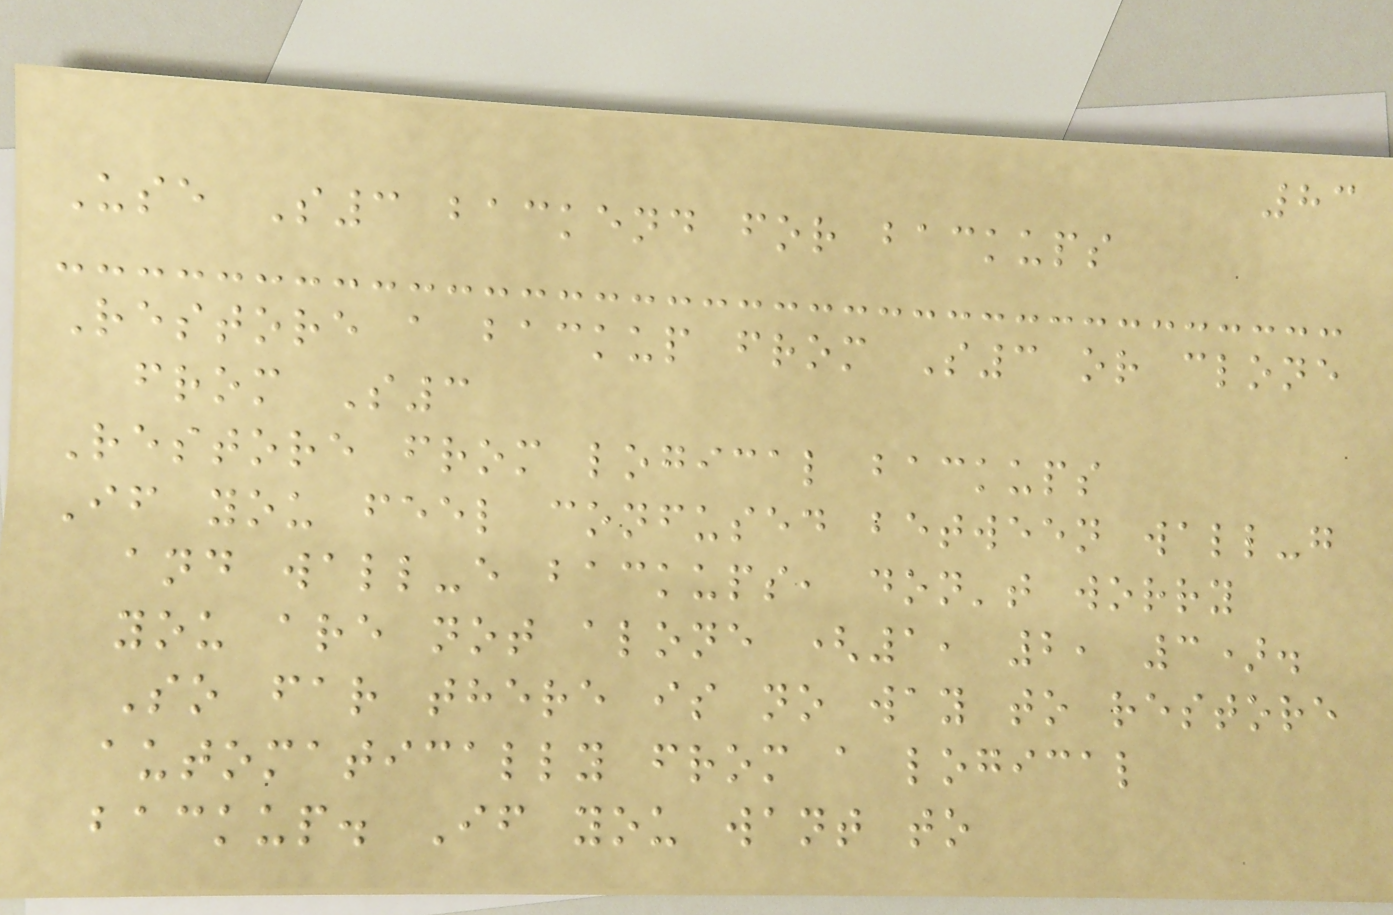83
Use S3 backend for backups
Restore a backup from S3 or clone
from S3
Restore from logical backups
If you feel confused between wall-g
and wall-e backups, don't worry
you are not alone (1, 2, 3).
So far there is no way to restore
automatically from a logical
backup. If you want to
